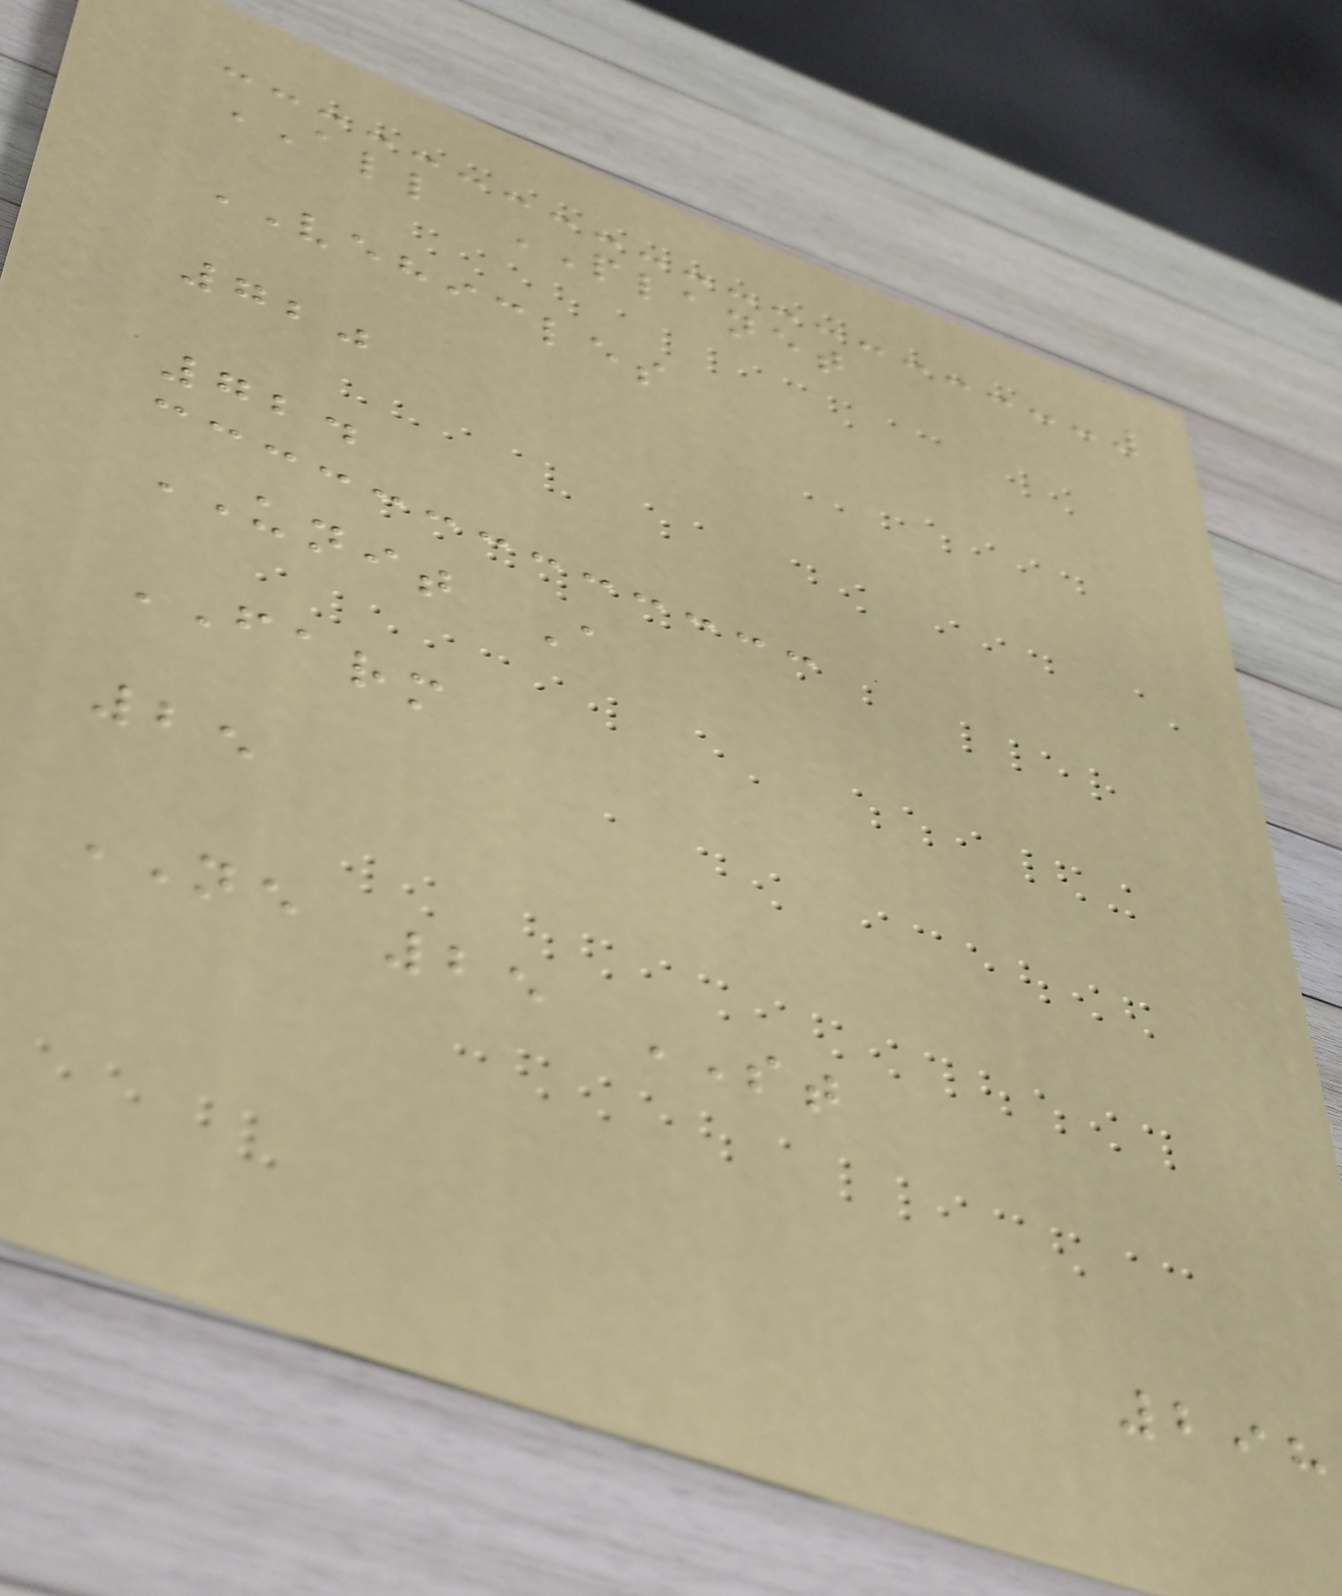ALL PLANET
VEHICLES
720
724
UNIT A
FARM
25
NE 25 ST
298
